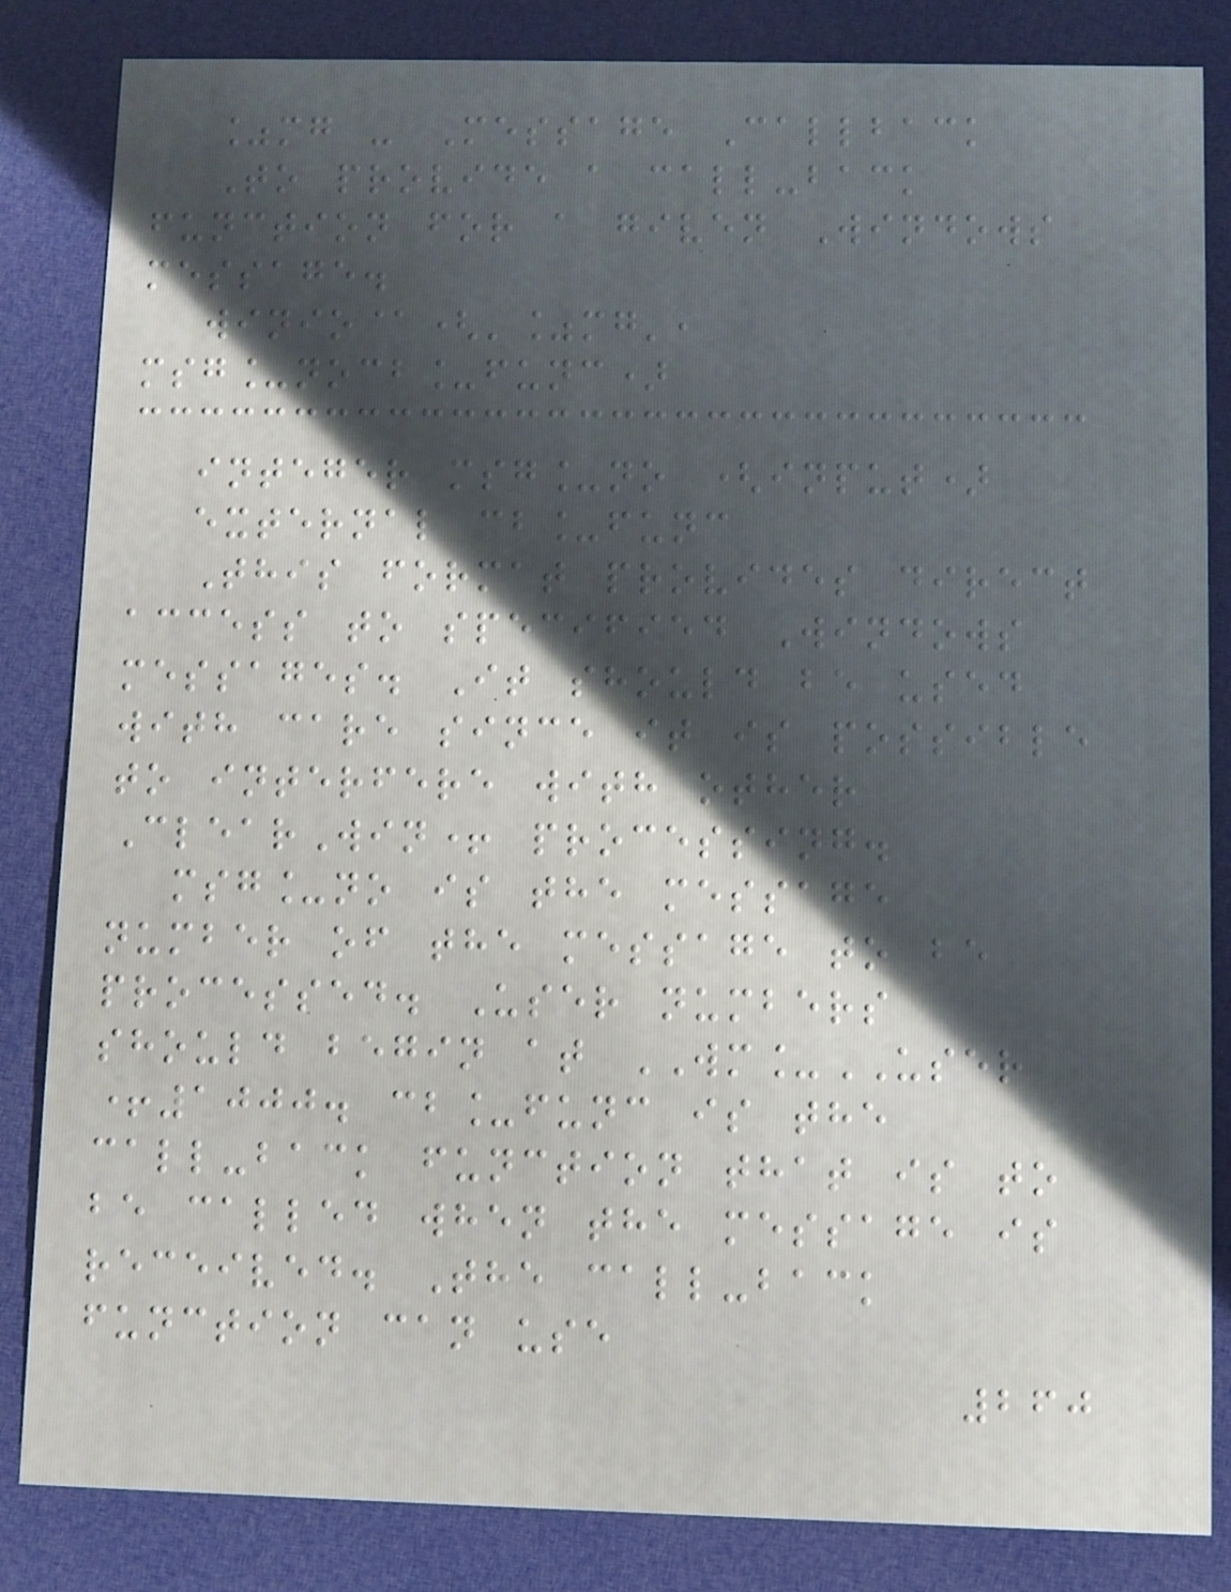%mg - Message Callback
To provide a call-back
function for a given Windows
message.
winio@('%mg',
msg_nocb_func)
integer msg_no (input)
external cb_func
This format provides direct
access to specified Windows
messages. It should be used
with care since it is possible
to interfere with other
ClearWin+ processing.
msg_no is the message
number of the message to be
processed. User numbers
should begin at WM_USER
+1000. cb_func is the
call-back function that is to
be called when the message is
received. The call-back
function can use
260
